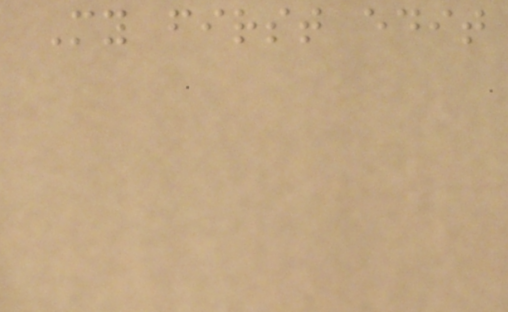My first edit
